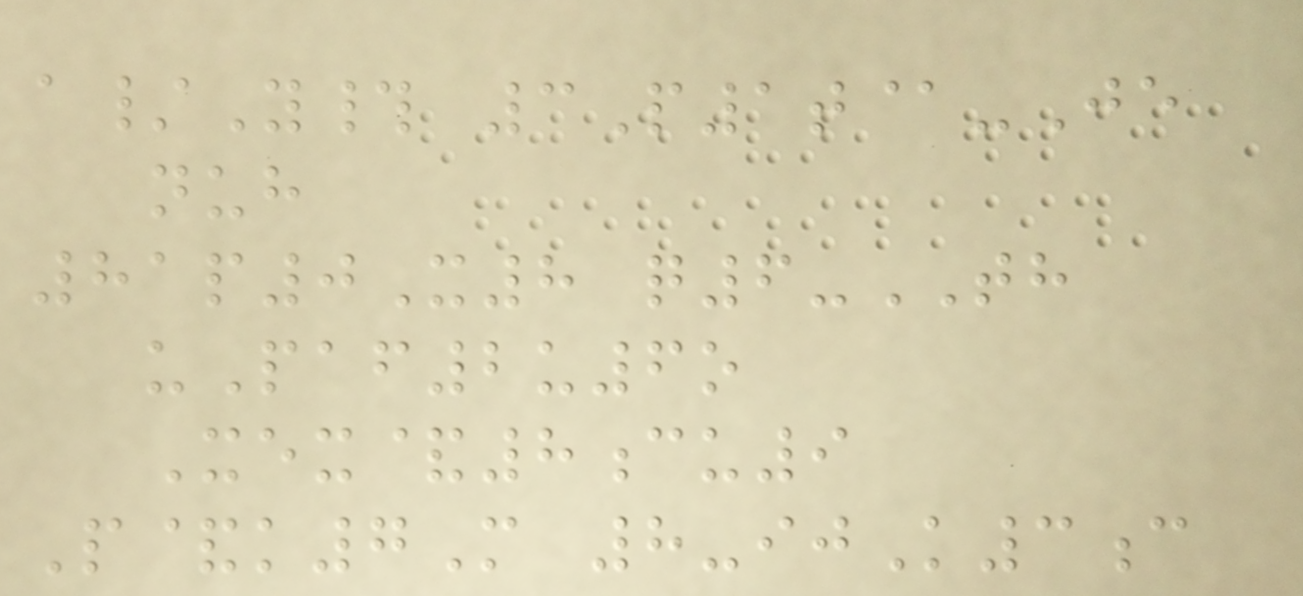a/Y# 3P1t@-Je
nuh
81p0X8 q6-TH
uPaf2u6o
Xex&8cu9
P&k7M 8-ijK3c
